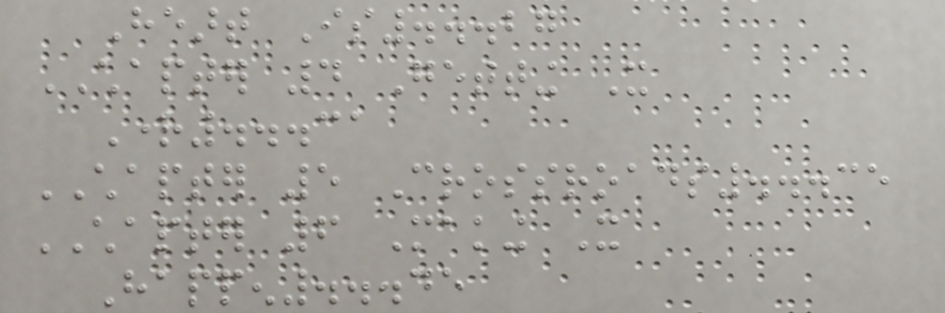Heart Is...27
CHAPTER 4 Getting It
Right...31
CHAPTER 5 Crossroads...35
CHAPTER 6 Making It
Happen...45
